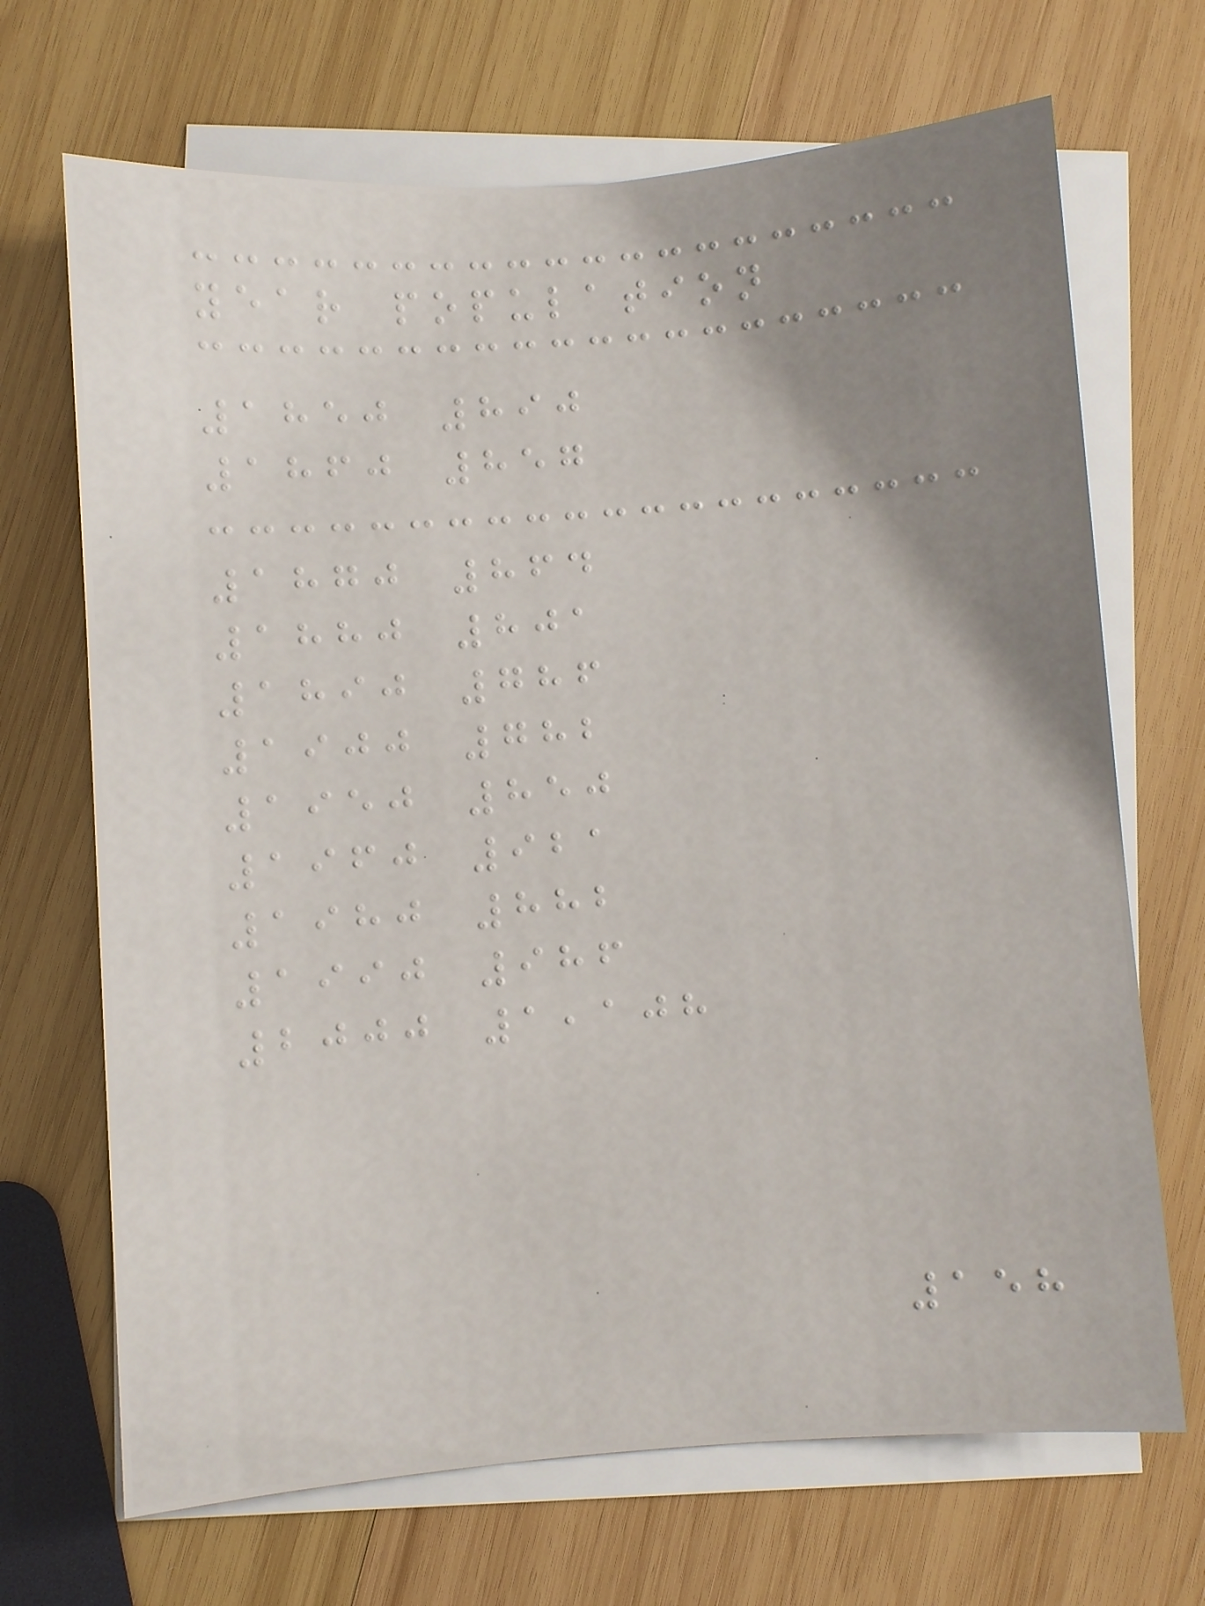year population
1850 890
1860 857
1870 864
1880 801
1890 786
1900 782
1950 850
1960 921
1980 882
1990 986
2000 1,108
158
